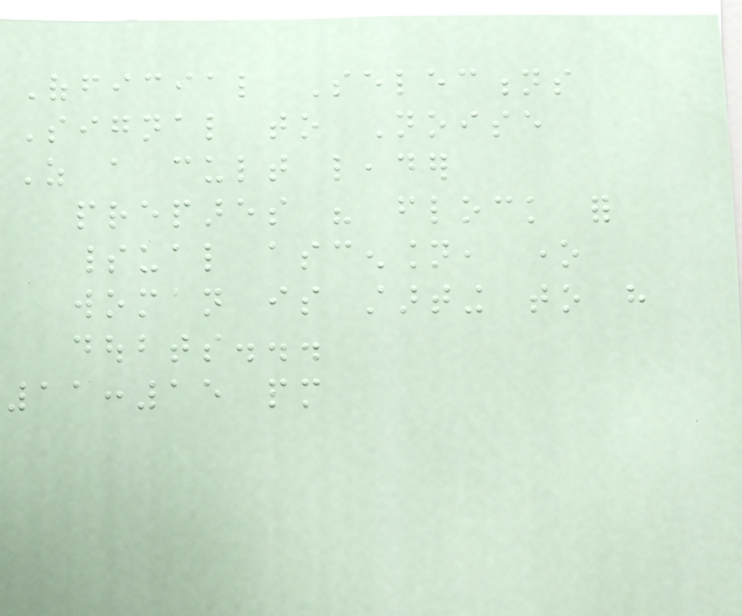Official Selections
Signal to Noise
As a cult leader
prepares his flock for
spiritual ascension, one
woman is starting to have
doubts...
11:15 pm
